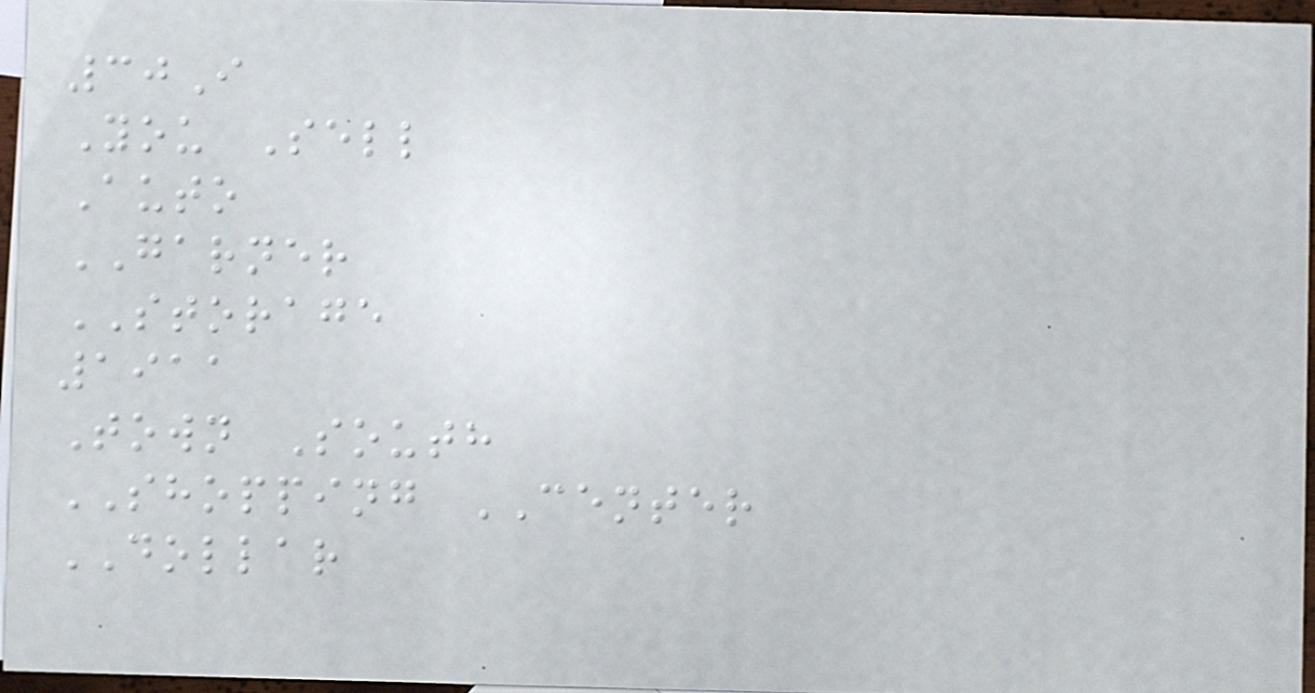30I
You Sell
Auto
GARNER
STORAGE
1911
Town South
SHOPPING CENTER
DOLLAR
